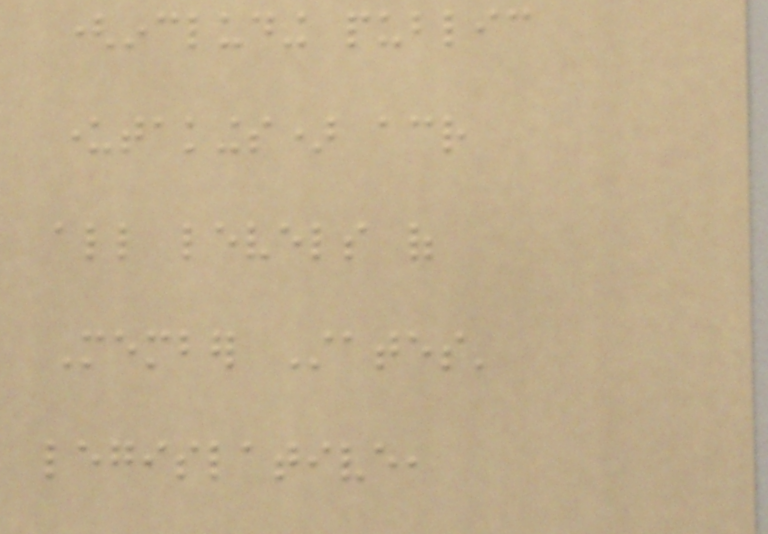(including public
undertakings) across
all levels of
Member States'
legislative,
